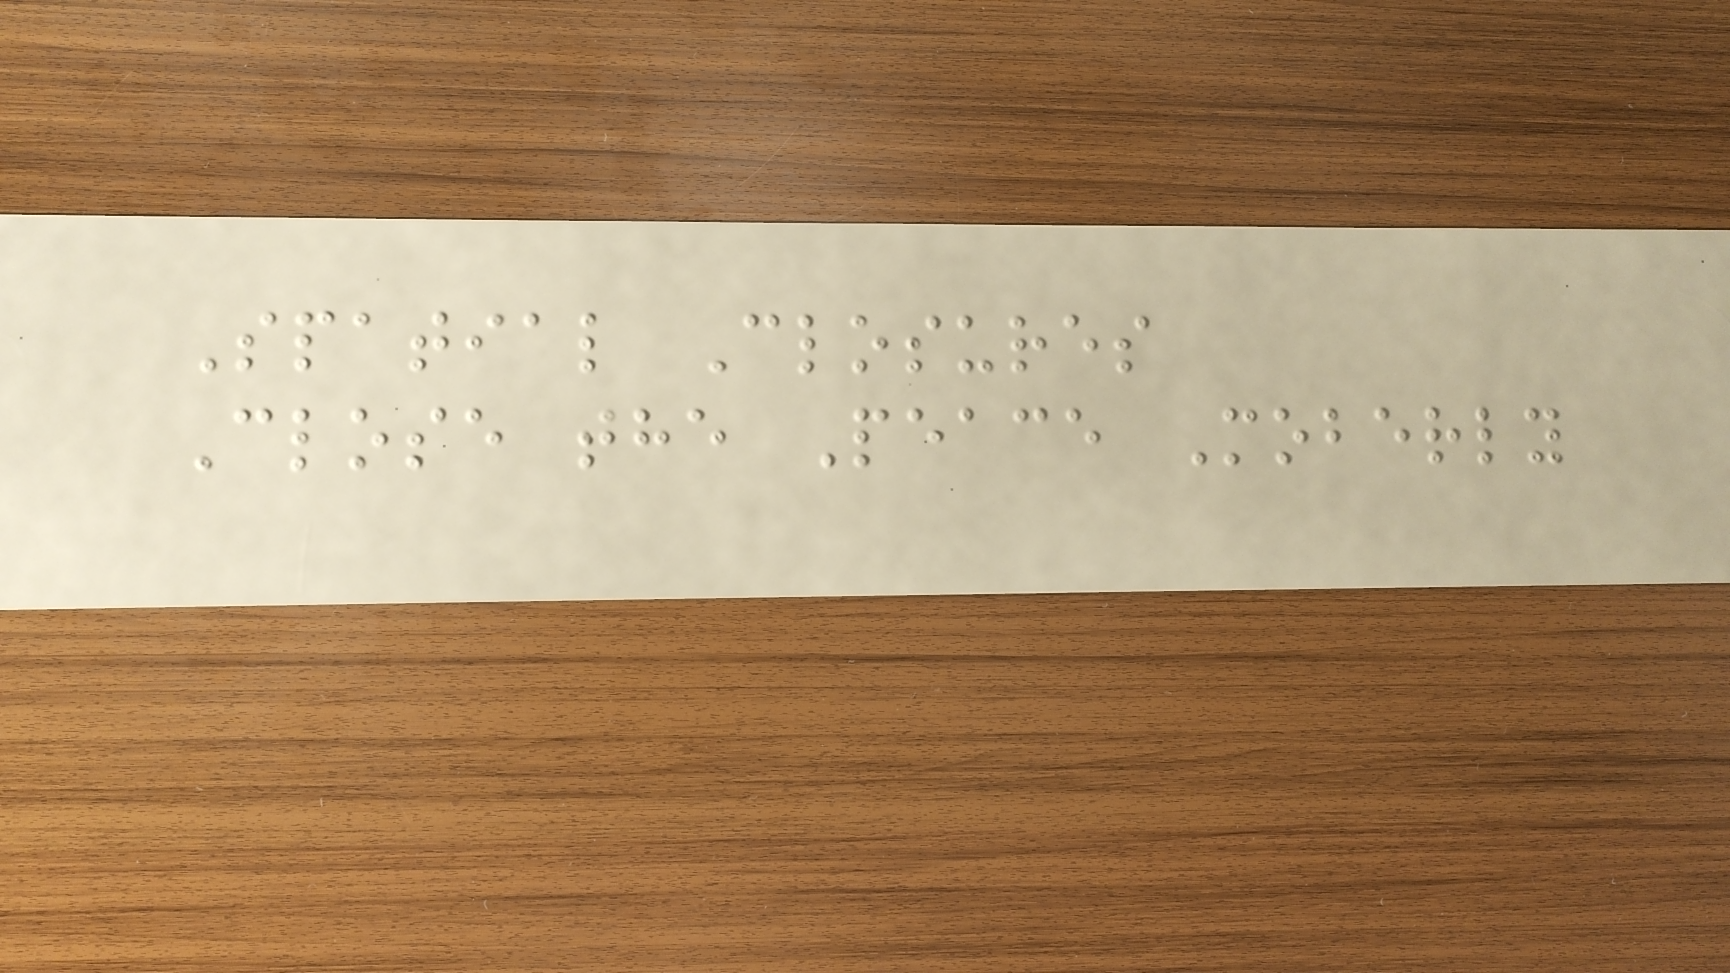Spatial Closures
Close the Peace Moberly
